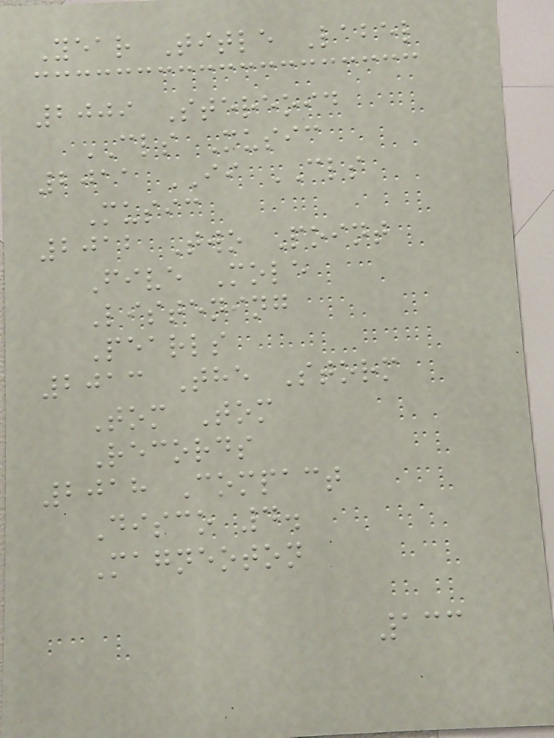Year Title Label
2009 Stereoid
CLS Music
2011 II CLS
Music
2012 Two Point
Five Mole
Listening
Pearls
2013 The Storm
Tom Tom
Records
2018 Compact
Disco 4.
Magneoton
133
